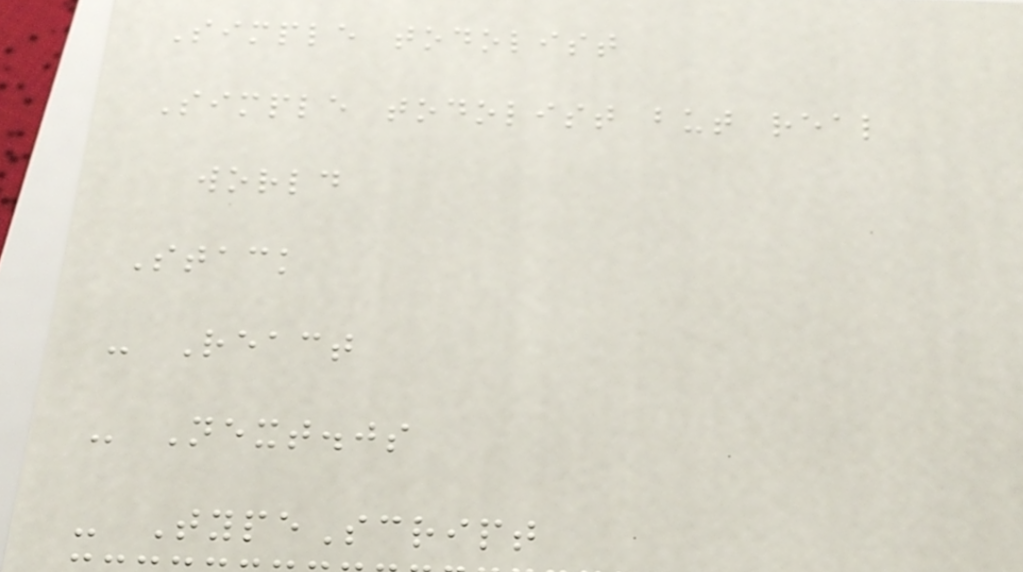Simple todolist
Simple todolist but real
world
Stack
- React
- Next.js
- TypeScript
